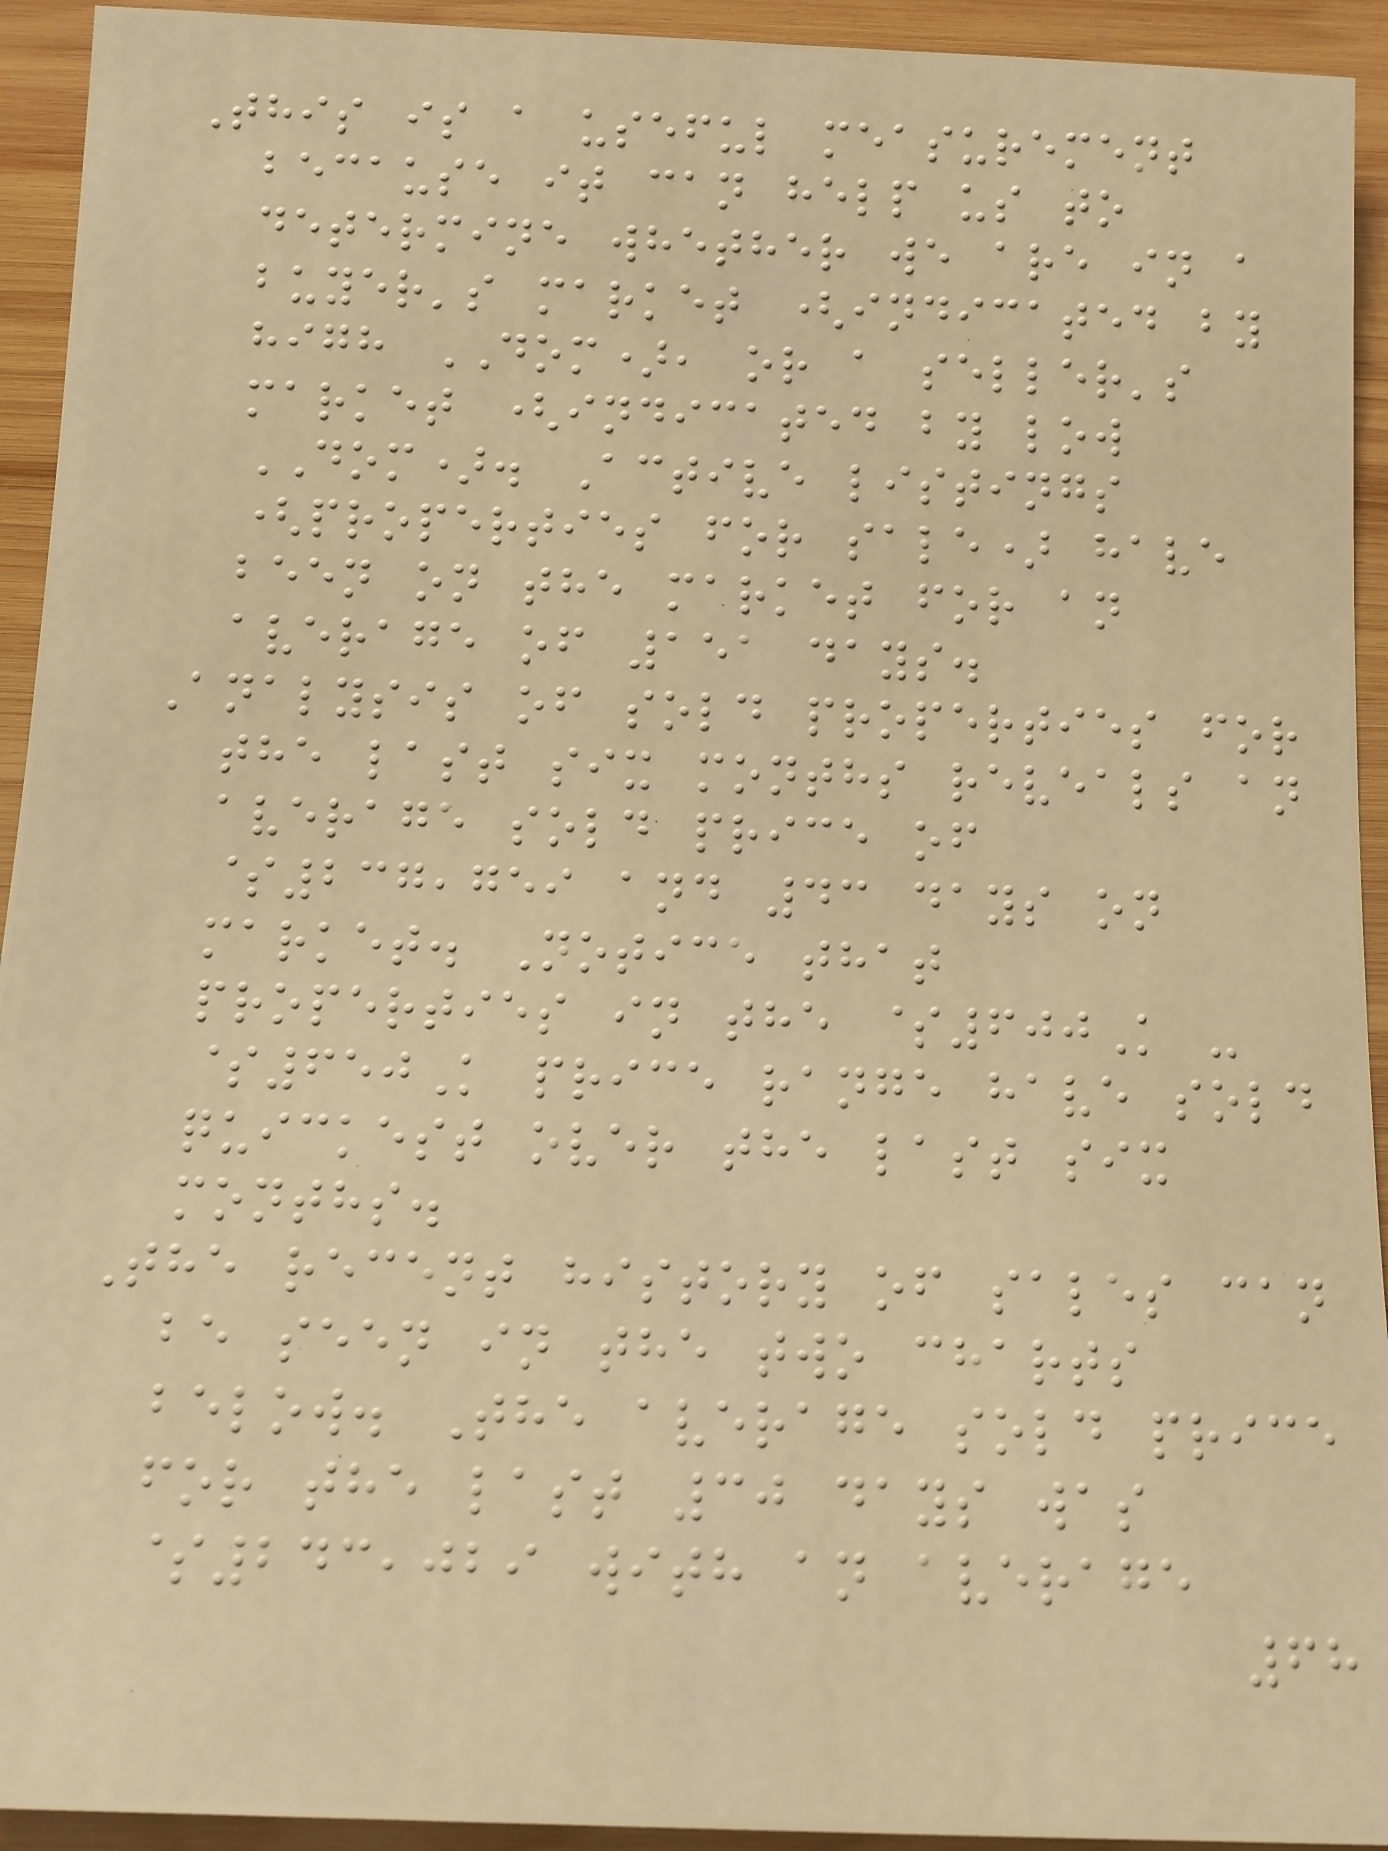This is a useful measurement
because it can help us to
determine whether we are in a
buyer's market (indicated by
high DOM), or a seller's
market (indicated by low
DOM). Active listings
(properties for sale) have
been on the market for an
average of 151 days.
Analysis of sold properties for
the last six months reveals an
average sold price of
$237,759 and 43 days on
market. Notice that
properties in the $600K -
$650K price range have sold
quickest over the last six
months.
The recent history of sales can
be seen in the two charts
below. The average sold price
for the last 30 days was
$243,029 with an average
68
